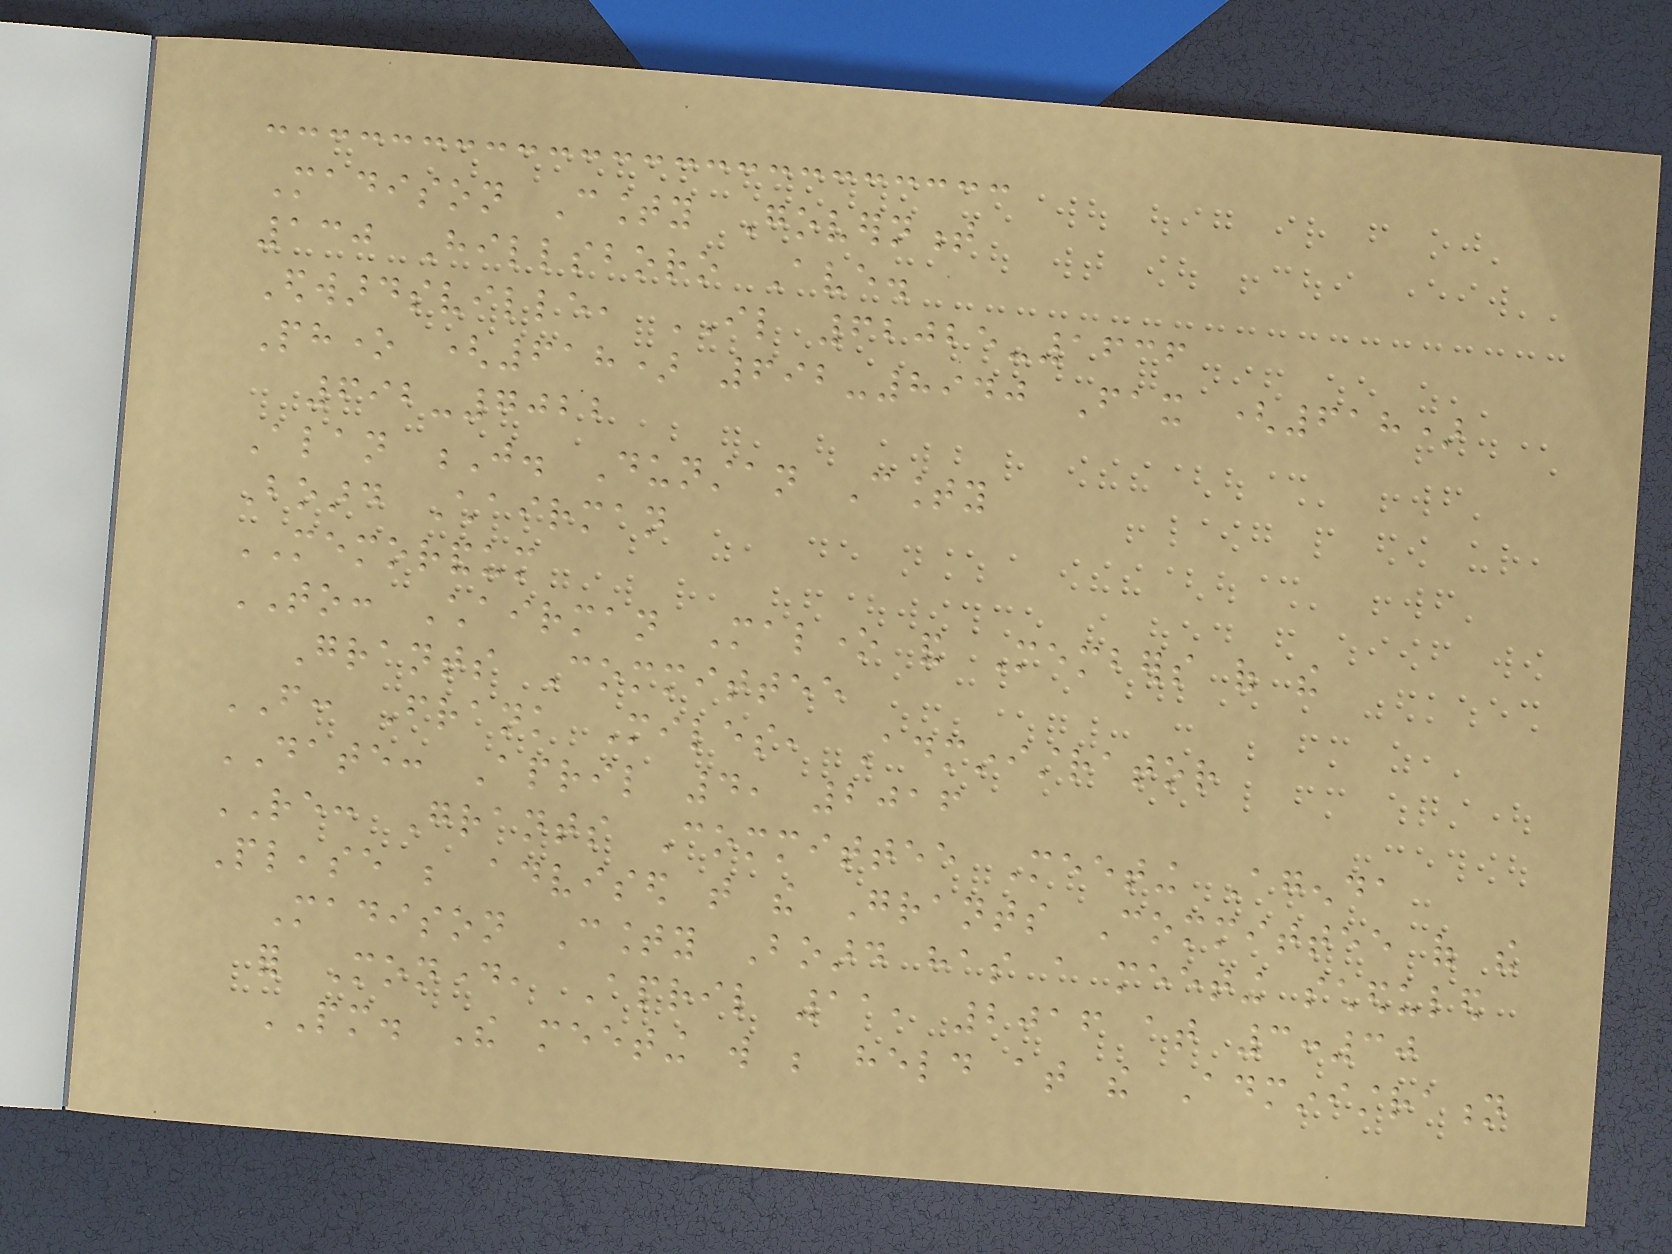Madison County Government
130 Hillsboro Ave.
Edwardsville, IL 62025-1636
Phone (618) 692-8940 Fax (618)
692-7022
Alan J. Dunstan County
Board Chairman
MEMORANDUM
TO: Chairman Malone and Members of the
Grants Committee
FROM: Frank Miles, Administrator
DATE: April 4, 2016
RE: Grants Committee Meeting Agenda
Please be advised that the Grants Committee of the
Madison County Board has a meeting scheduled
for Monday, April 11, 2016 at 3:30
PM. The meeting will be held at the Administration
